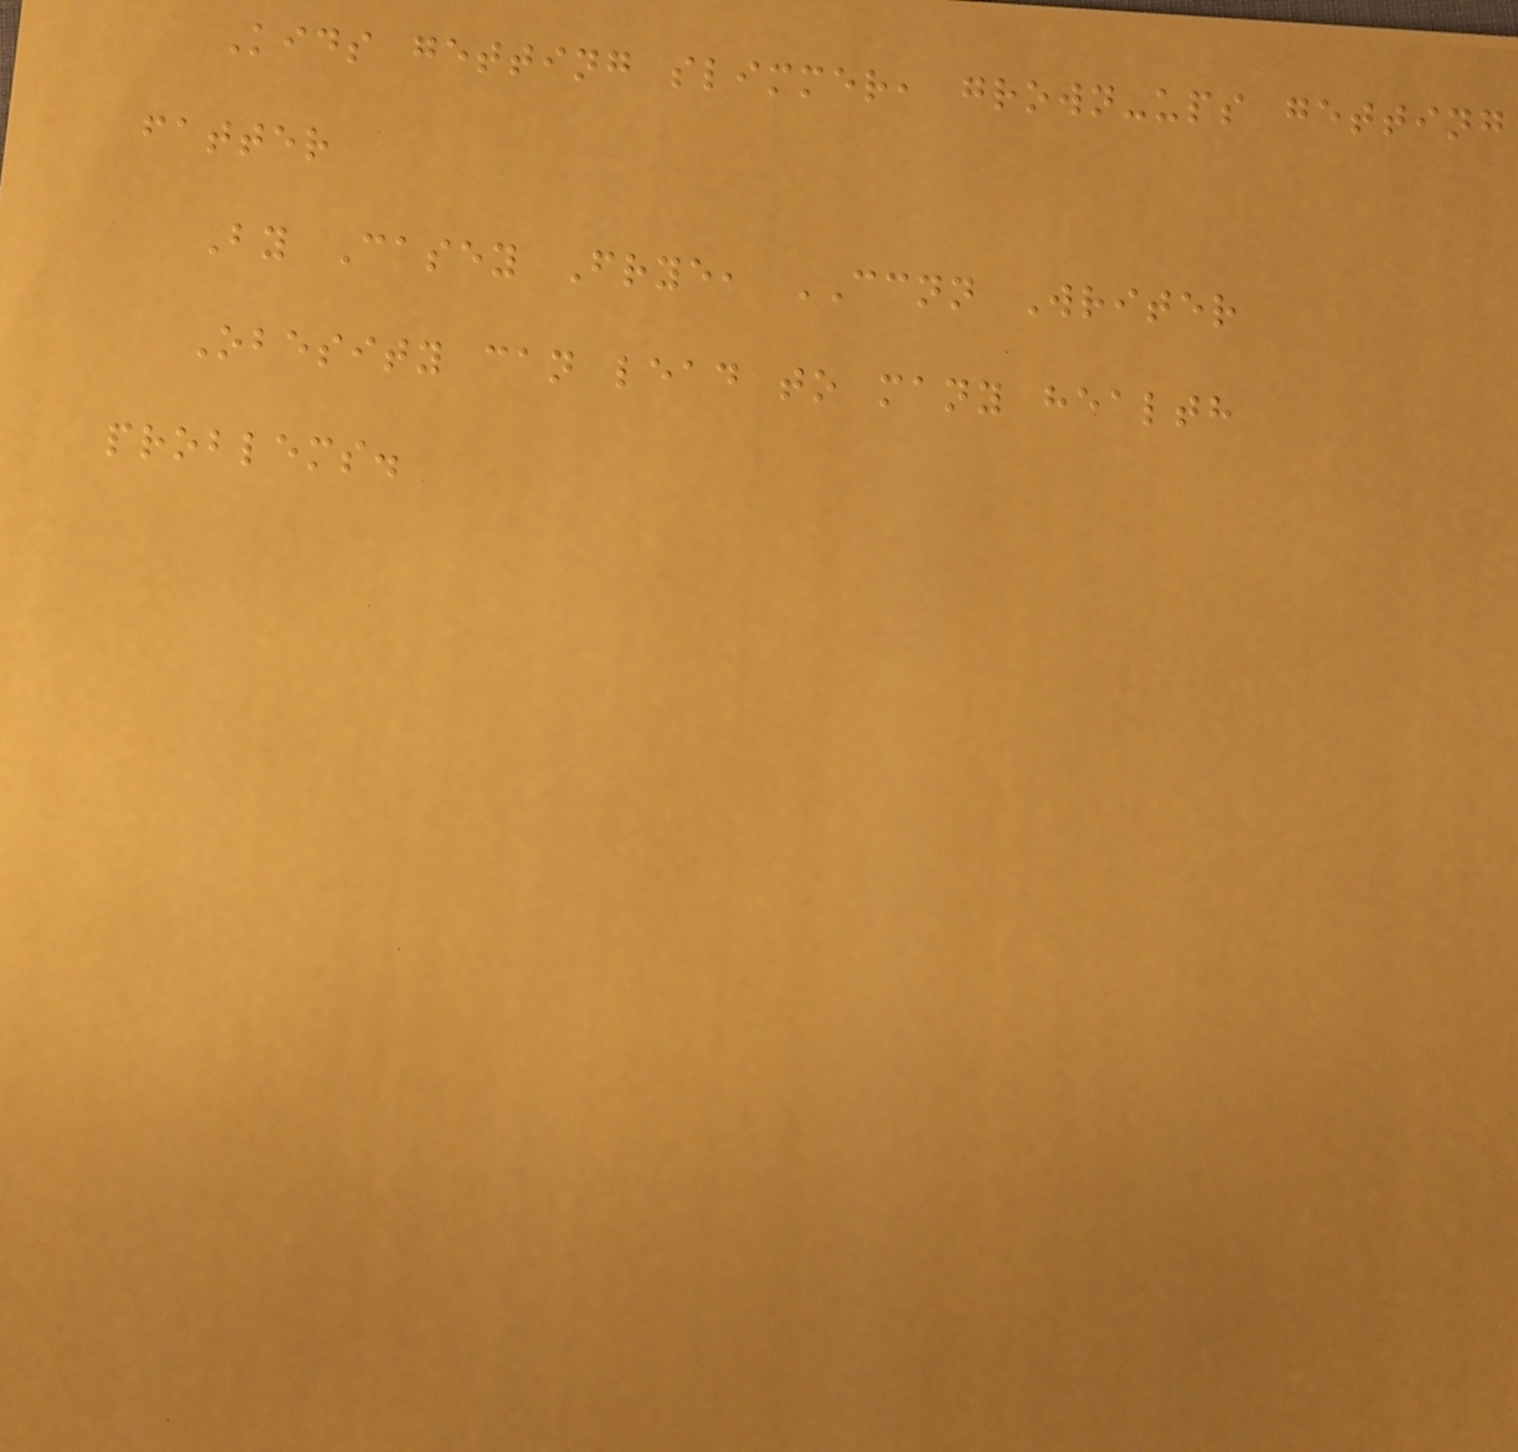Kids getting slimmer, grown-ups getting
fatter
By Casey Frye, CCNN Writer
Obesity can lead to many health
problems.
